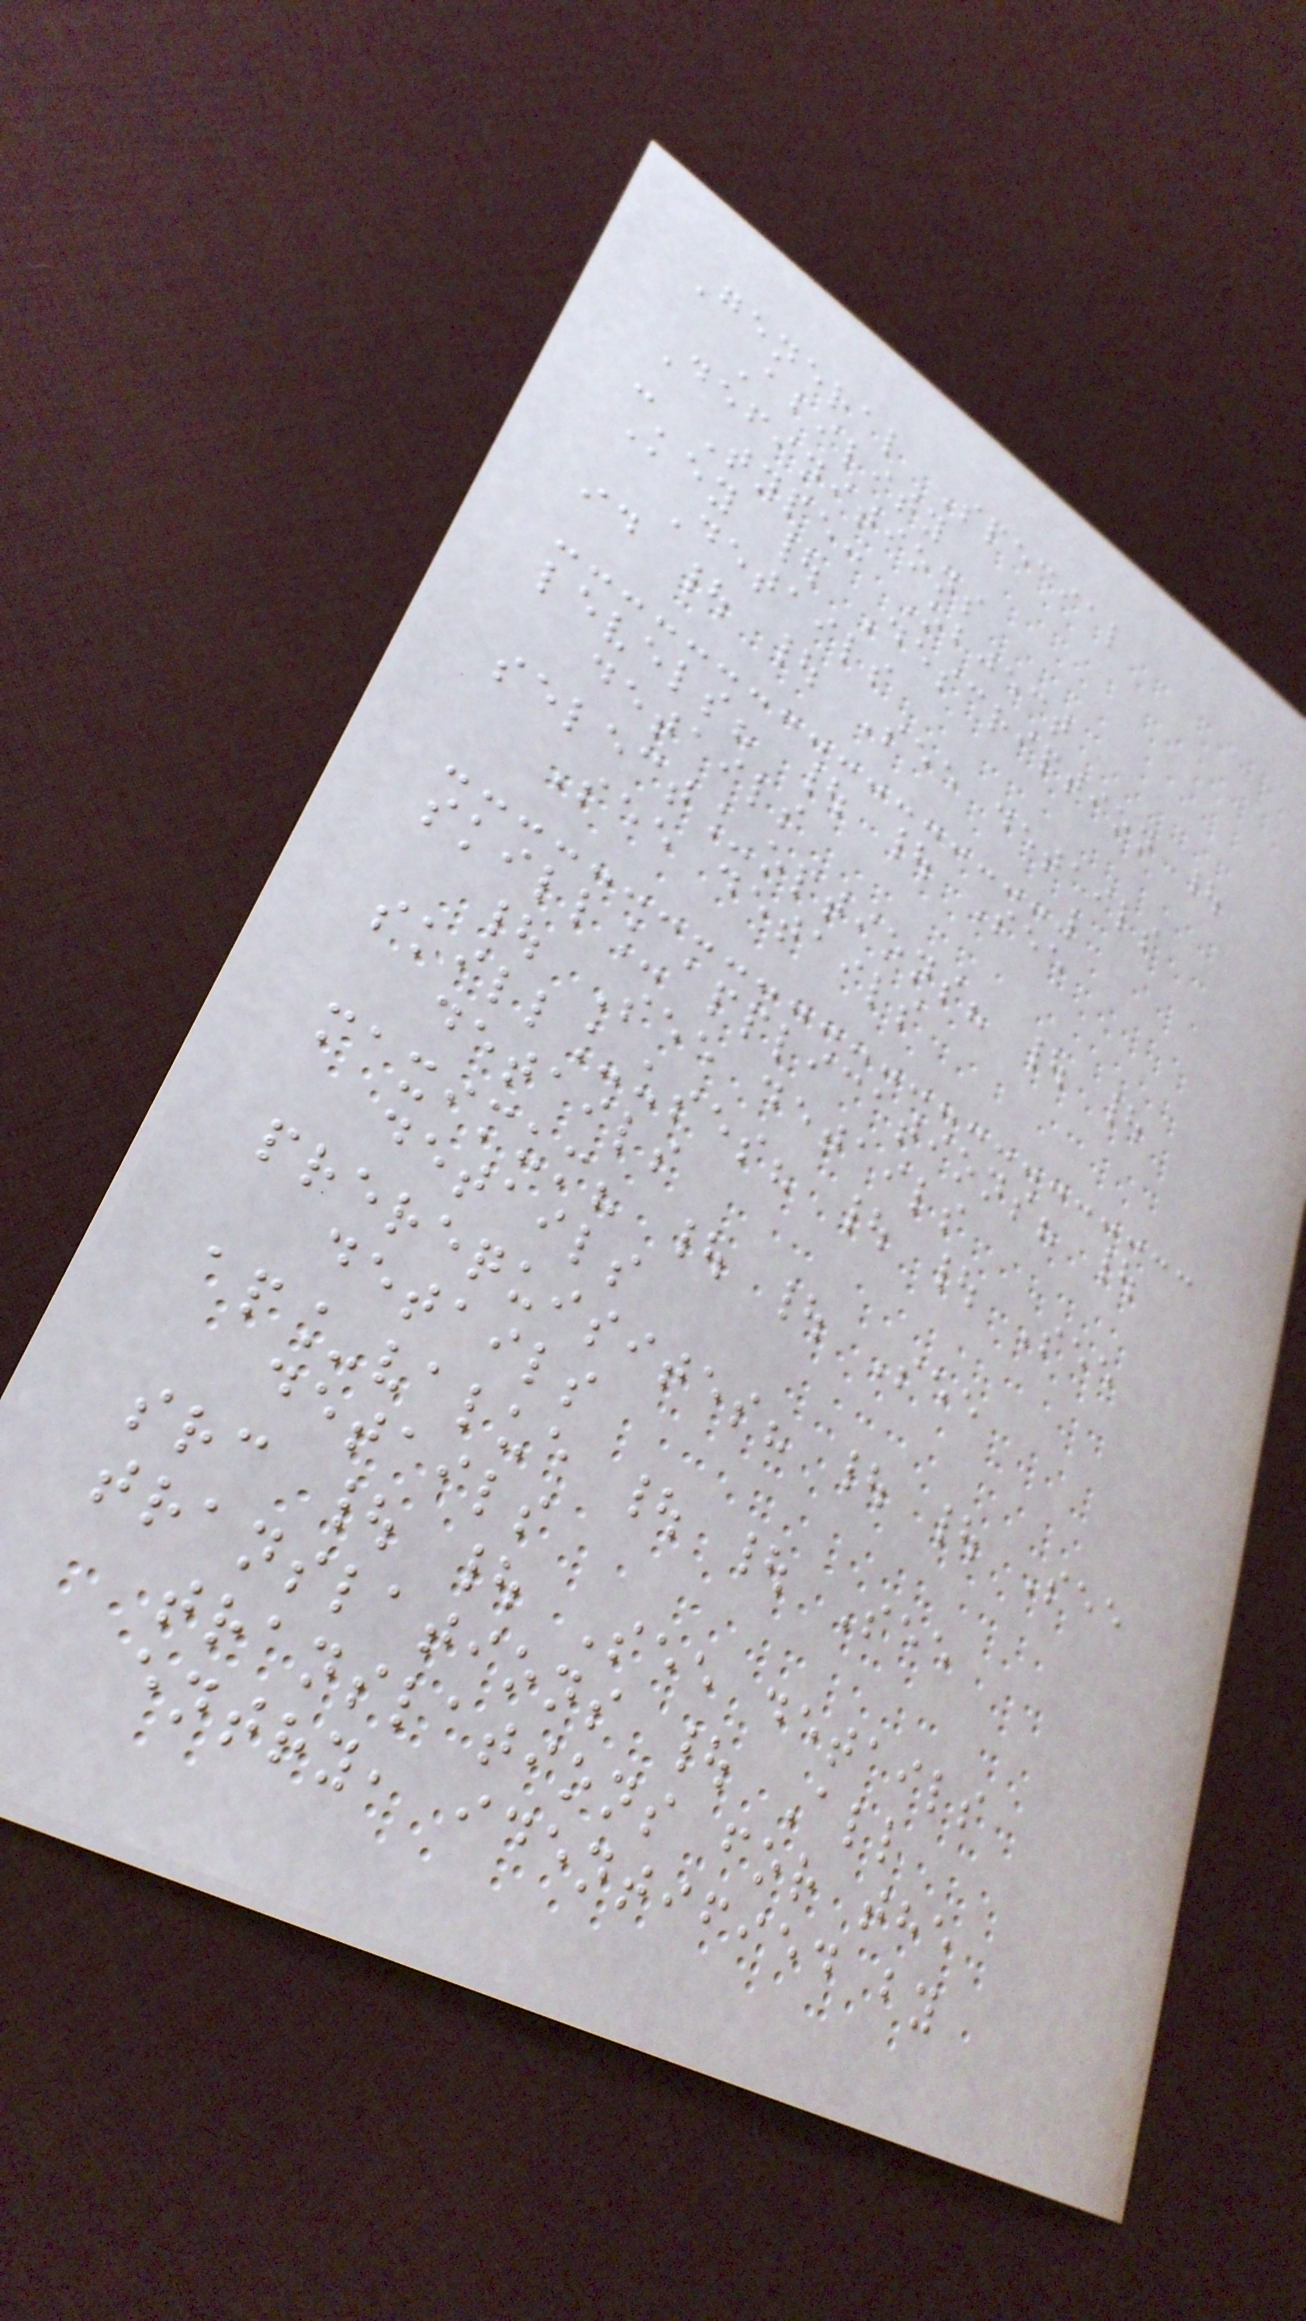General Special
Ability
Definitions
- Type: Object
Key | Description |
Details
id | | See details
levels? | | See
details
select_options? | |
See details
skill_applications? |
| See details
skill_uses? | | See
details
maximum? | | See
details
prerequisites? | | See
details
ap_value | | See
details
src | | See details
translations | All
translations for the
entry, identified by
